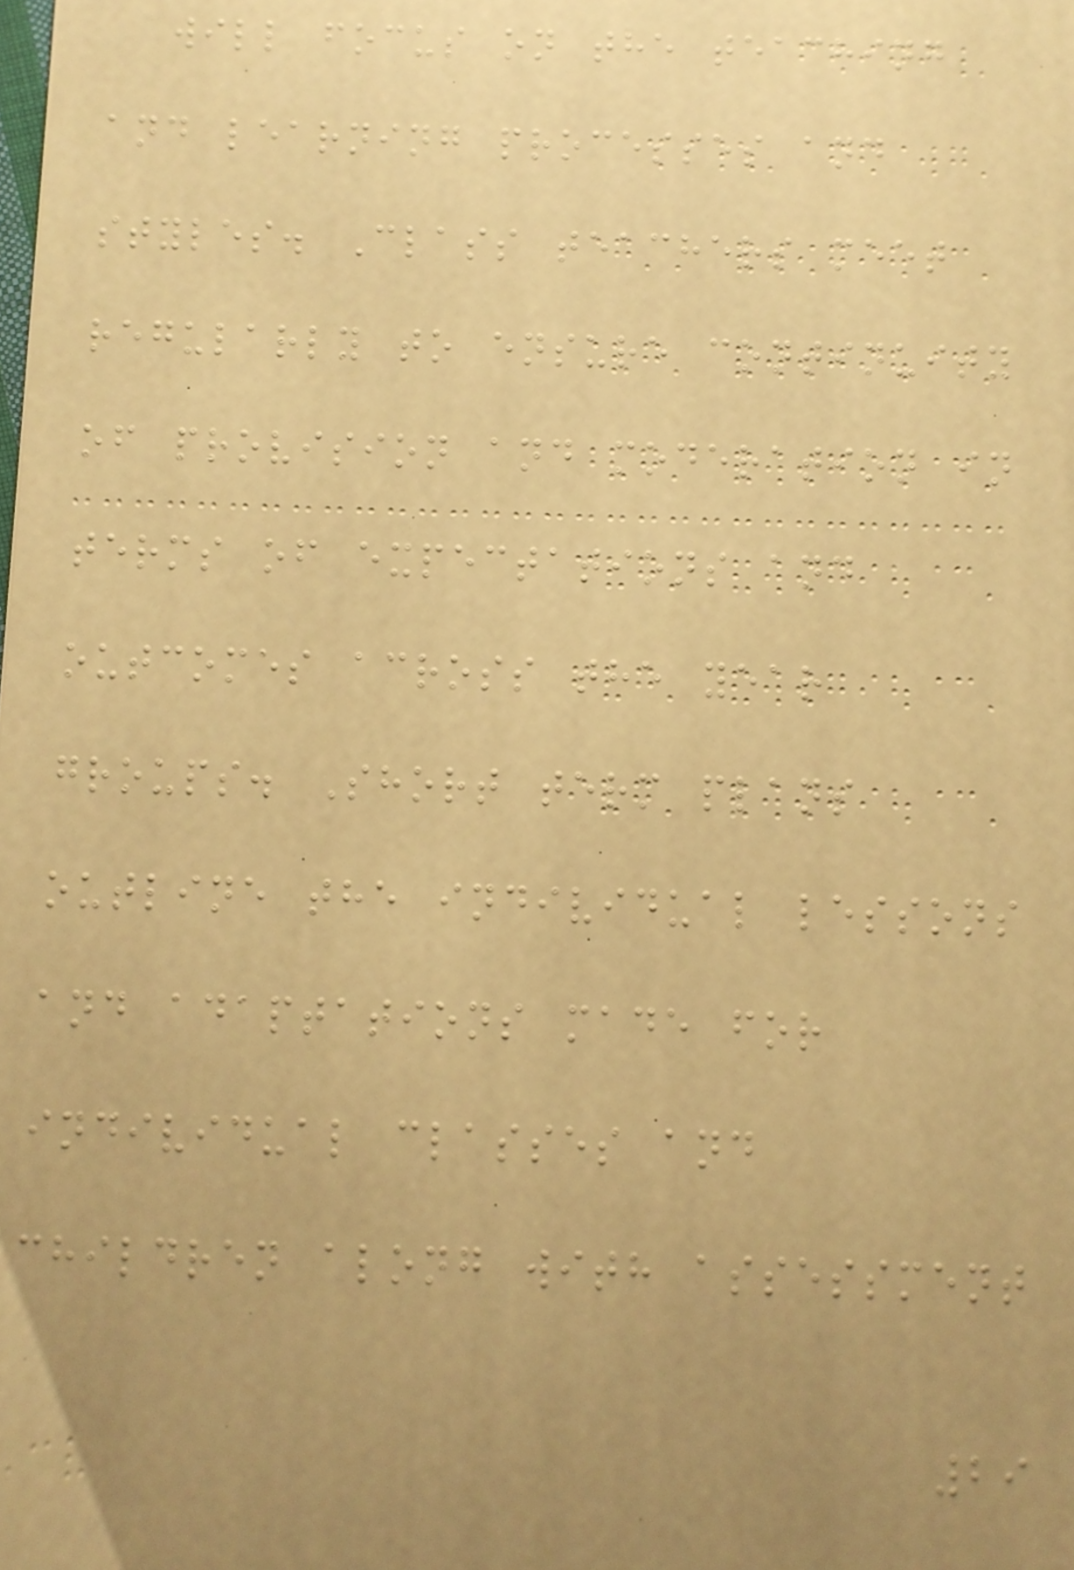will focus on the teaching
and learning processes and
styles. Class teachers meet
regularly to ensure continuity
of provision and moderation in
terms of expectations and
outcomes across the year
groups. Short term plans
outline the individual lessons
and adaptations made for
individual classes and
children along with assessment
29
